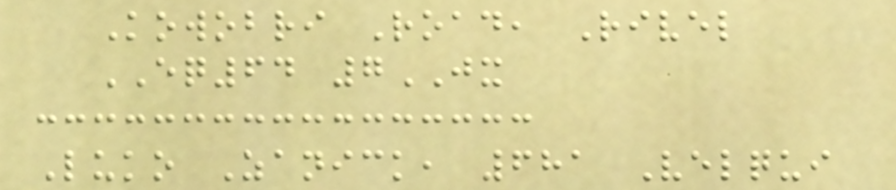Kowobri Road, Rivel
EQ64 7JX
Luko Zanick, 681 Velqui
